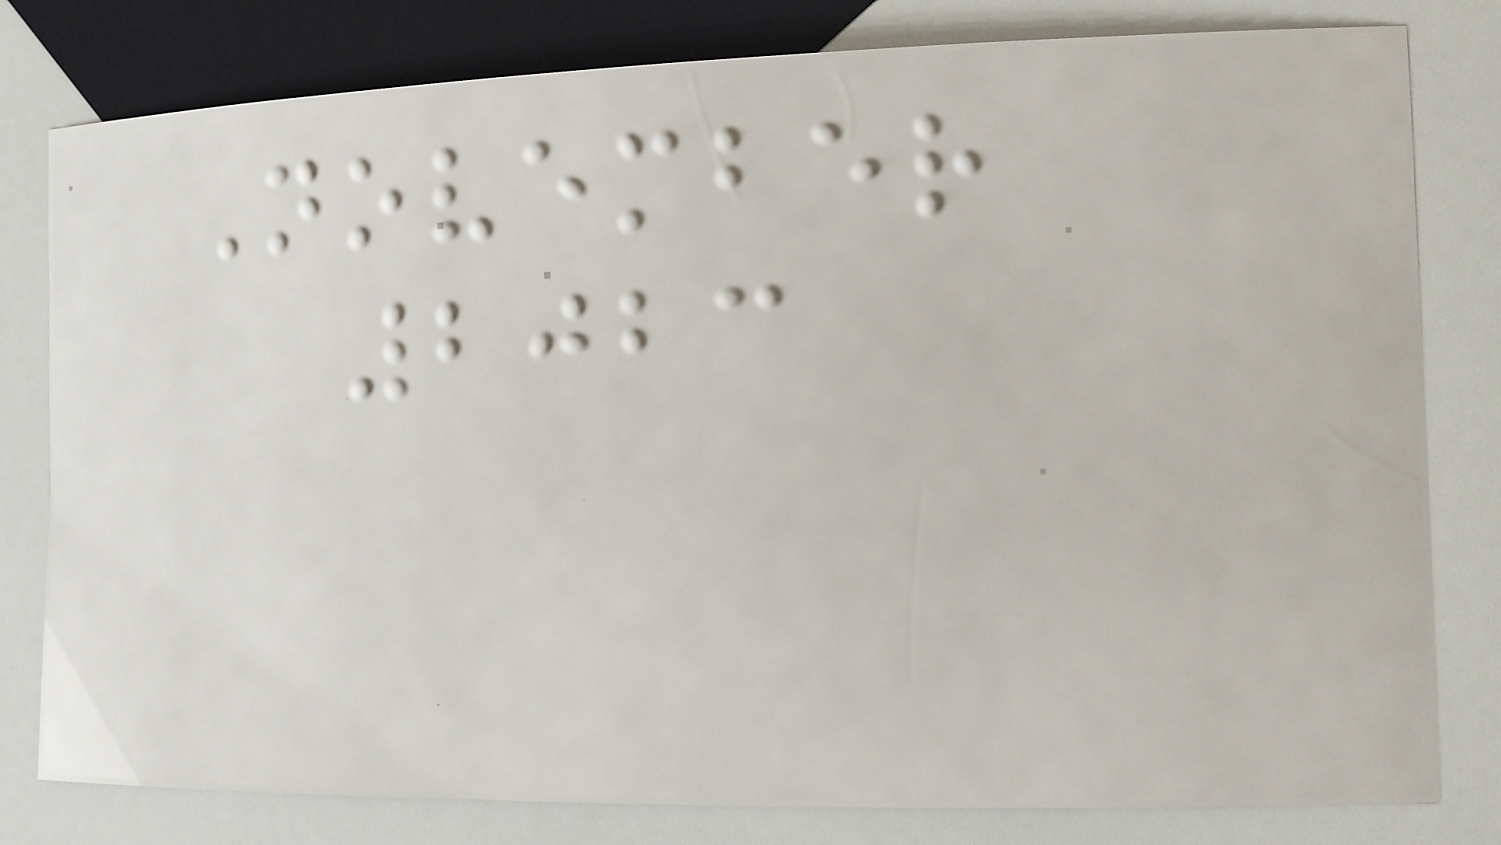November
2023
